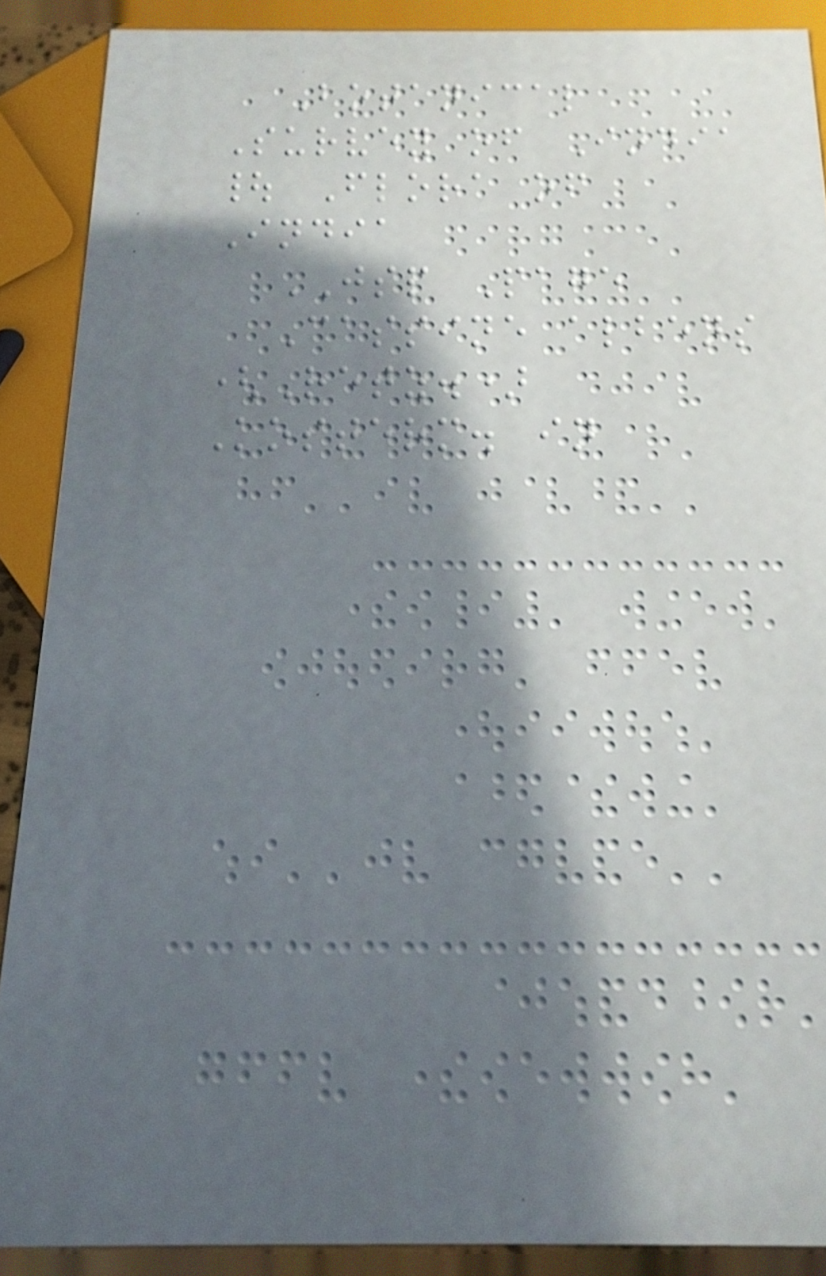Botanical
Survey of India
| Flora of
India
JSP Page
Cassine albens
(Retz.)
Kosterm. in
